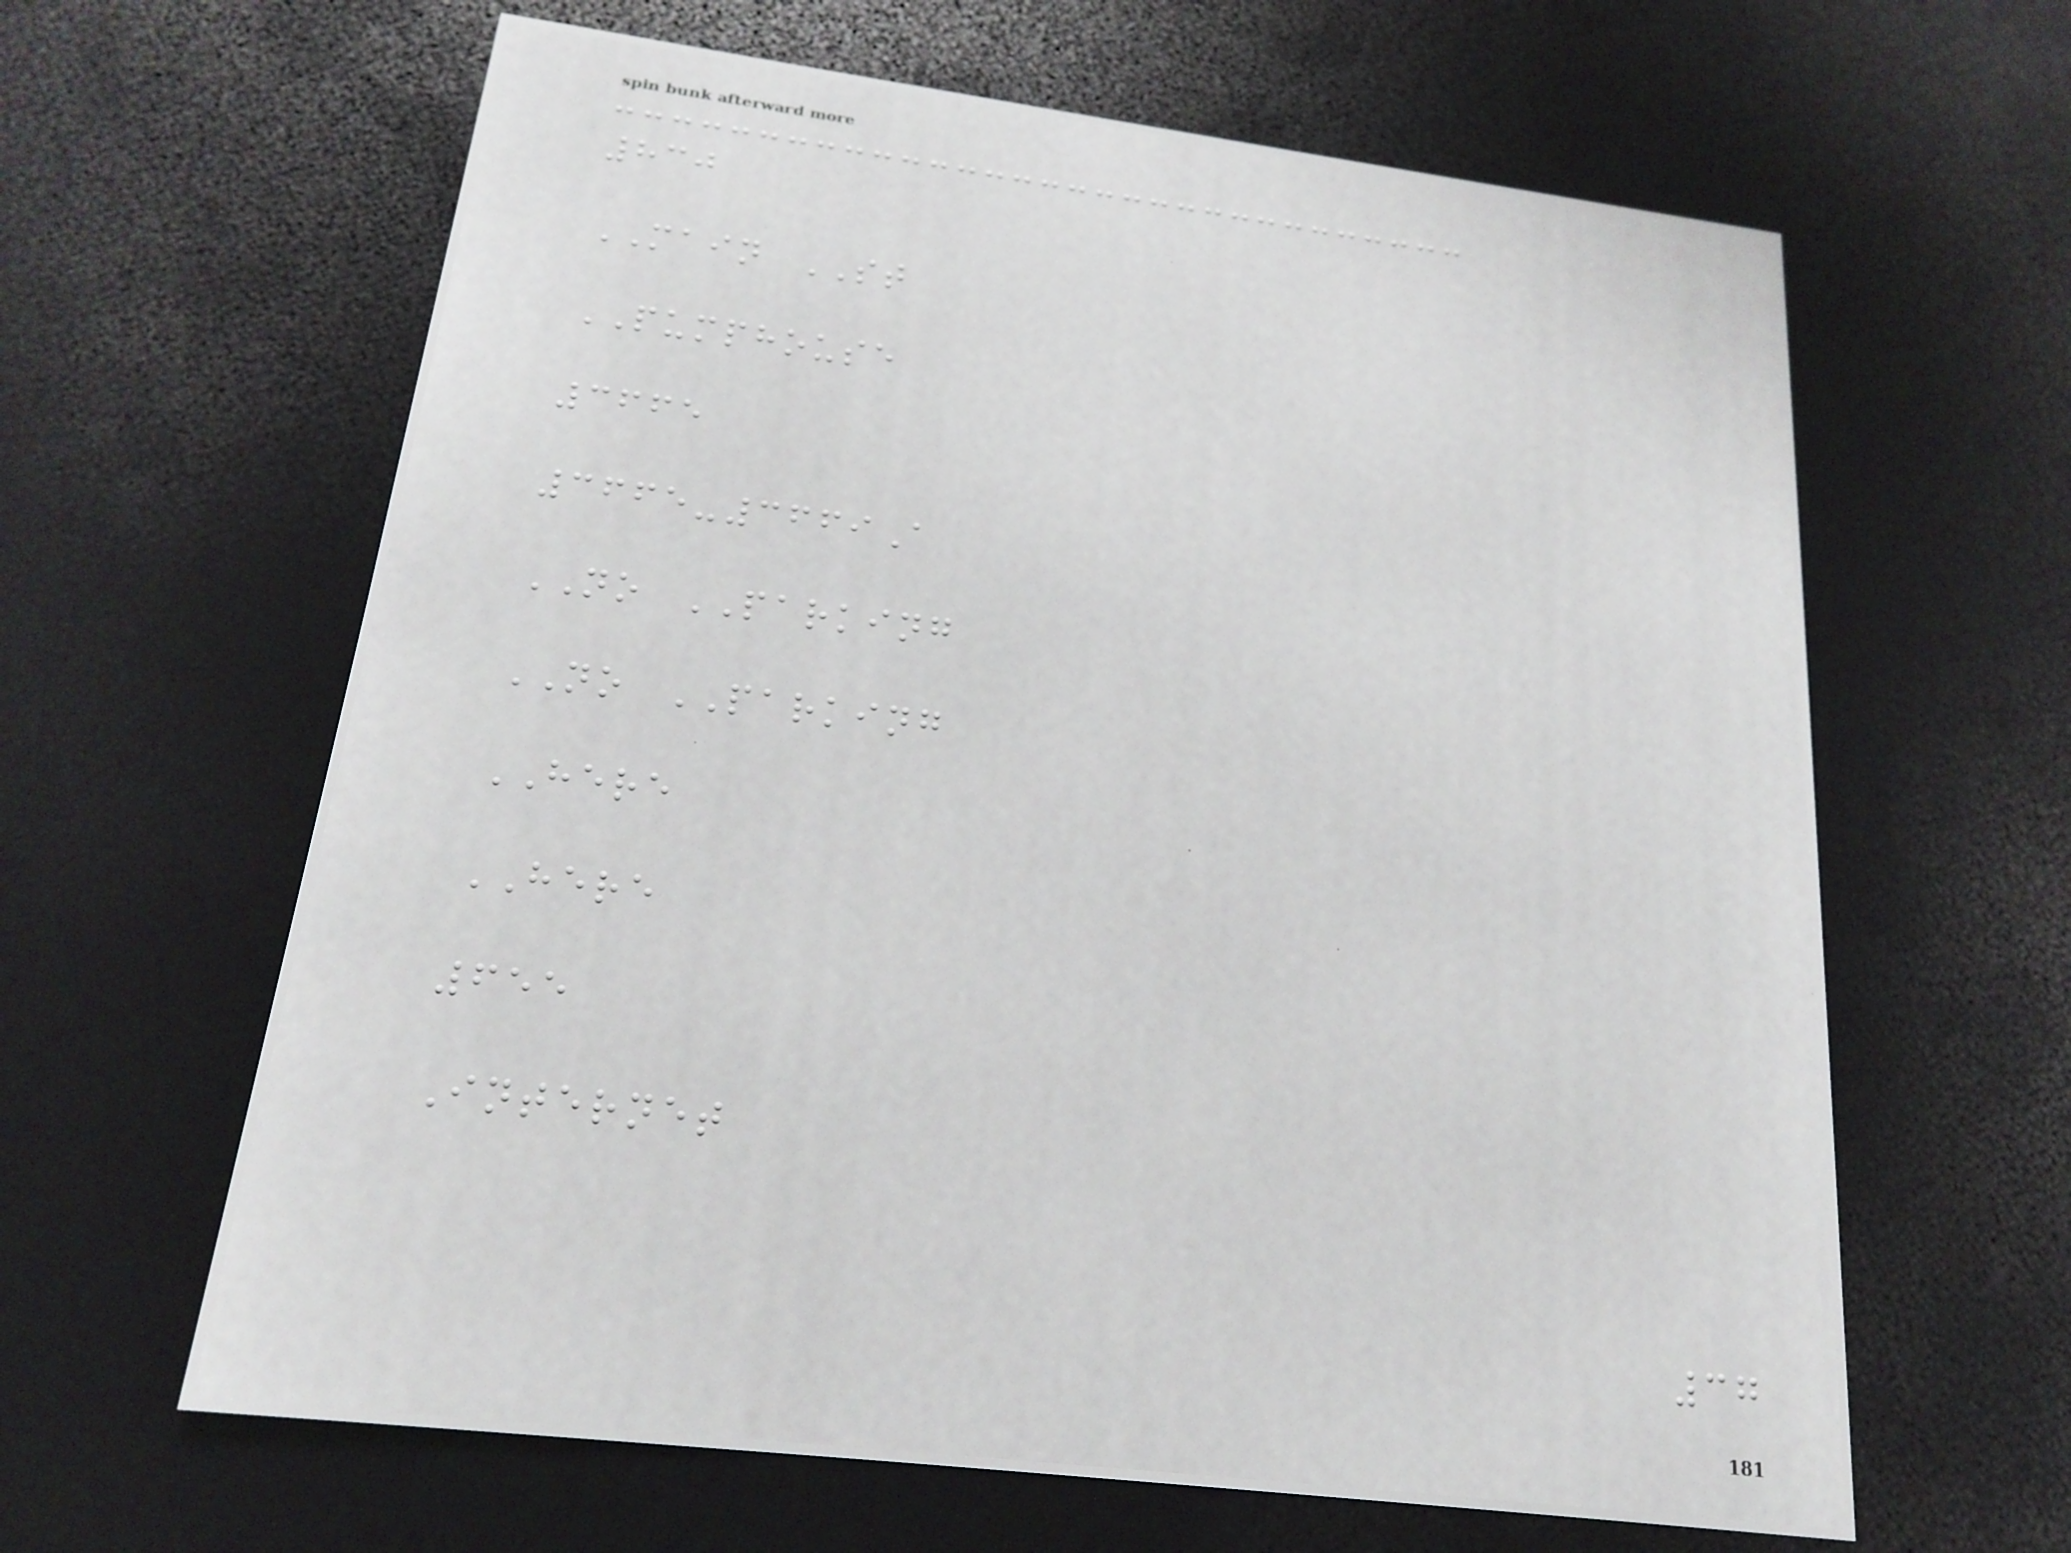830
MAIN ST
PUMPHOUSE
3665
3665-3669A
NO PARKING
NO PARKING
HERE
HERE
655
Internet
37
